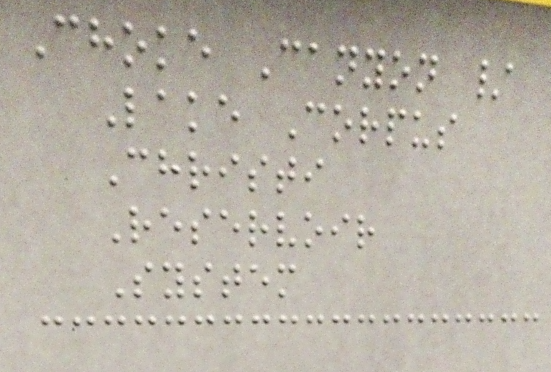Choke Canyon /
Lake Corpus
Christi
Reservoir
System
